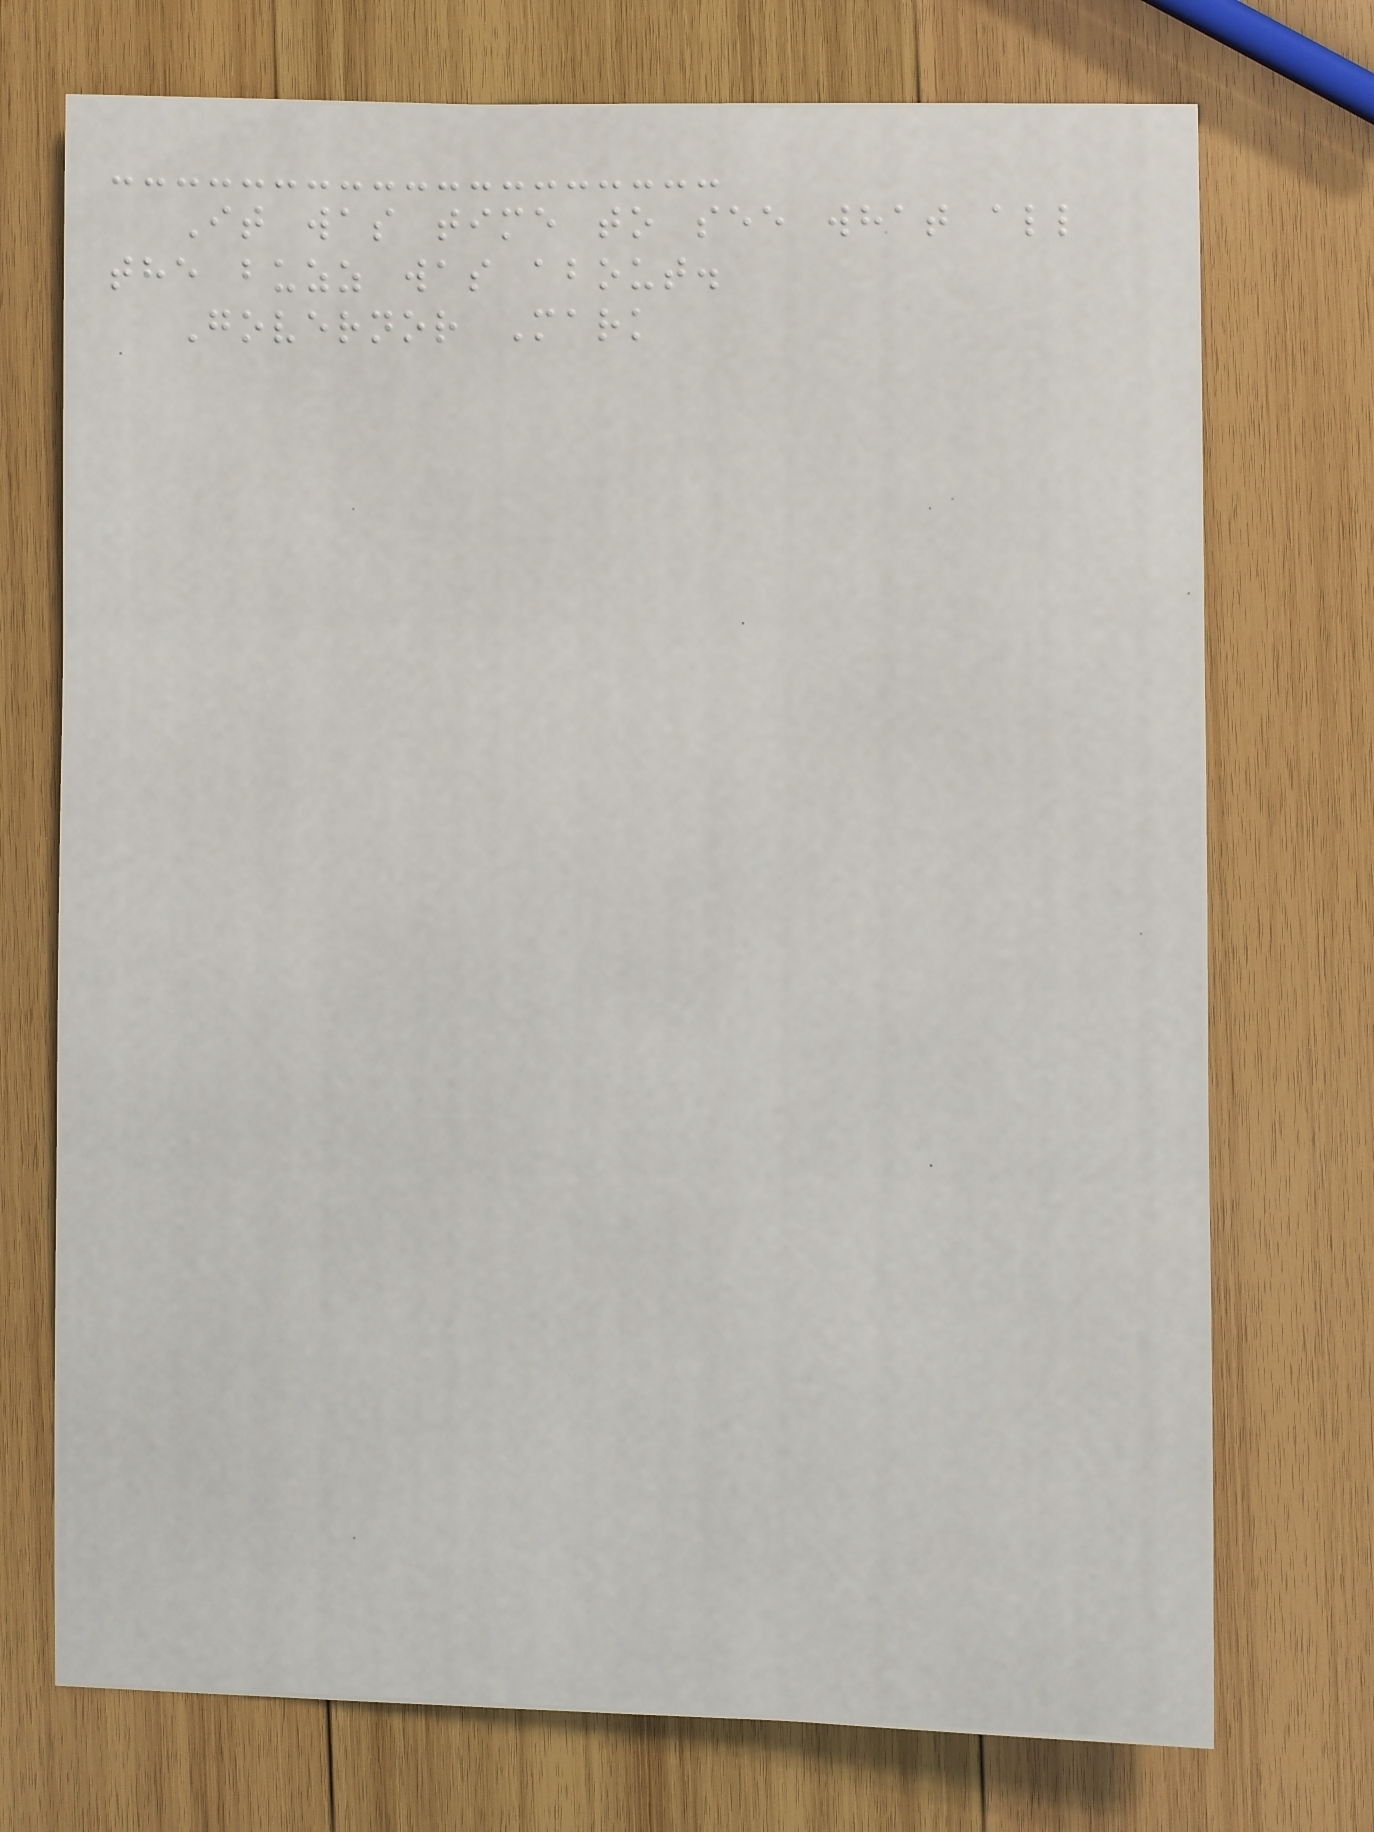It was time to see what all
the buzz was about.
Governor Mark
